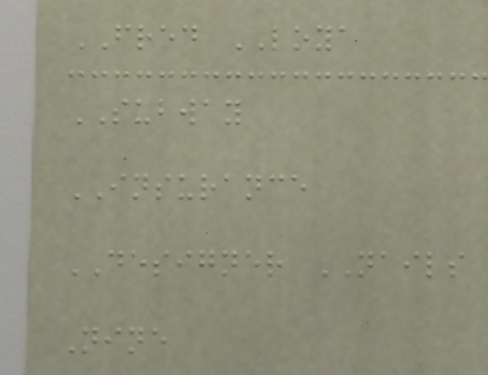FRED LOYA
SUBWAY
INSURANCE
DESIGNER NAILS
Nine
